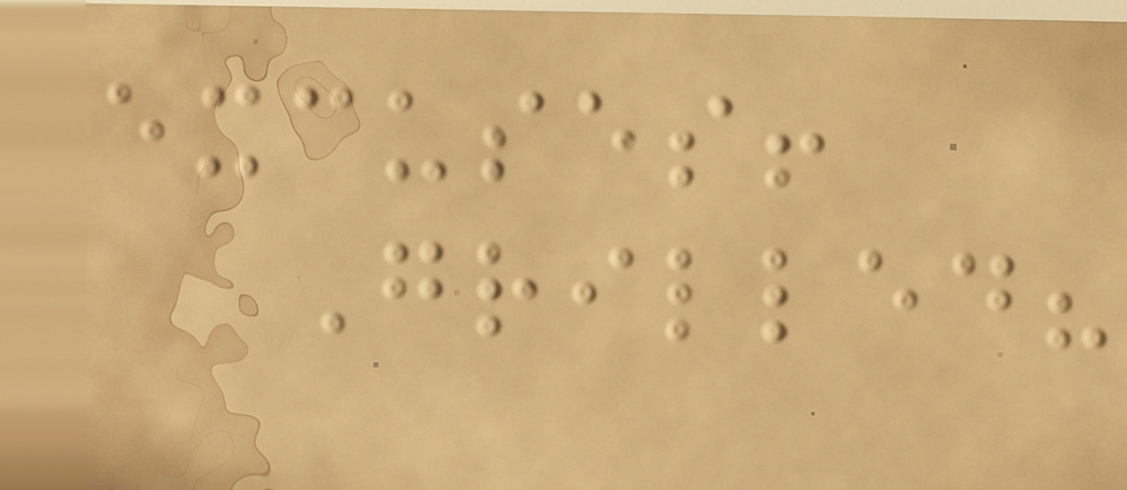excuses!
Grilled?
